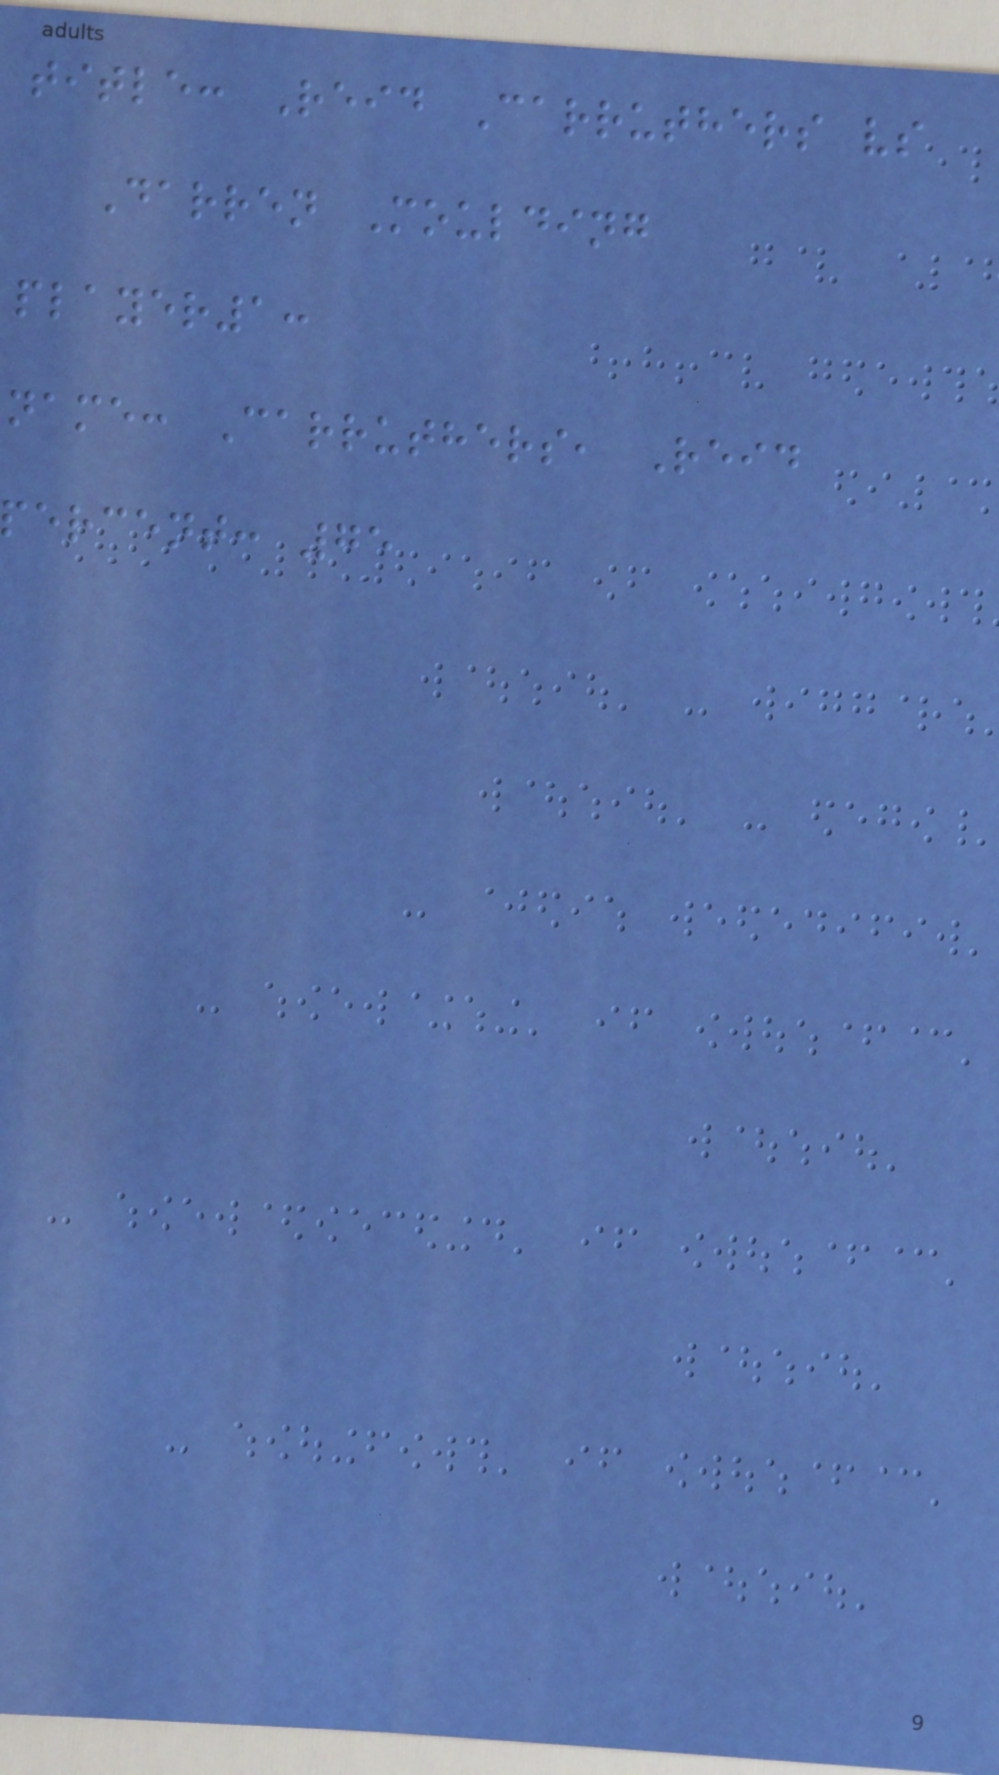title: Reid Carruthers vs
Darren Moulding
player1:
name: Carruthers, Reid
ercent: 75
